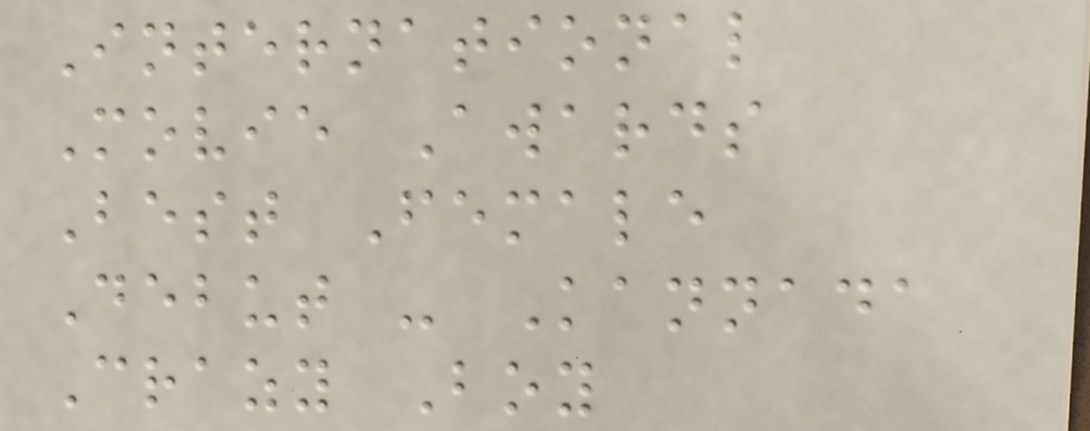International
Movie Awards
Best Female
Debut - Kannada
Crazy Boy
